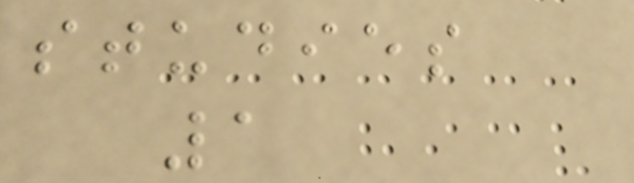studies
1
